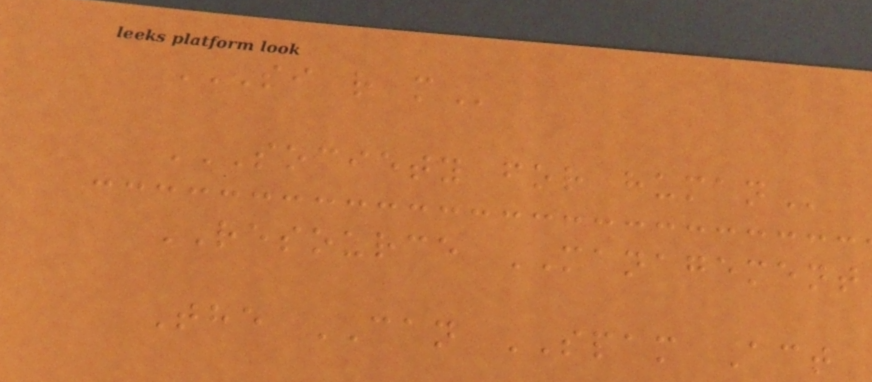SI R M
SOCIETY FOR HUMAN
RESOURCE MANAGEMENT
The CAN SPAM Act
